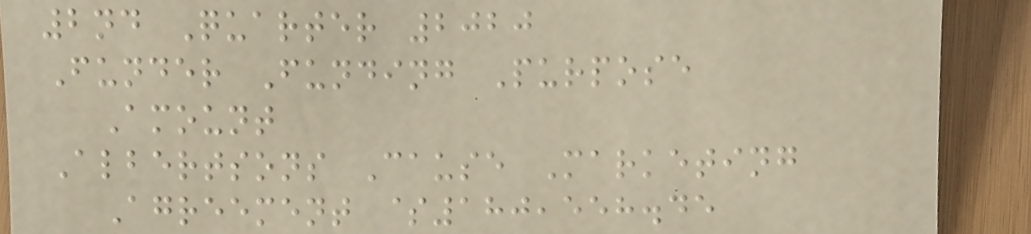2nd Quarter 2020
Funder Funding Purpose
Amount
Albertsons Cause Marketing
Agreement $180,558.45
